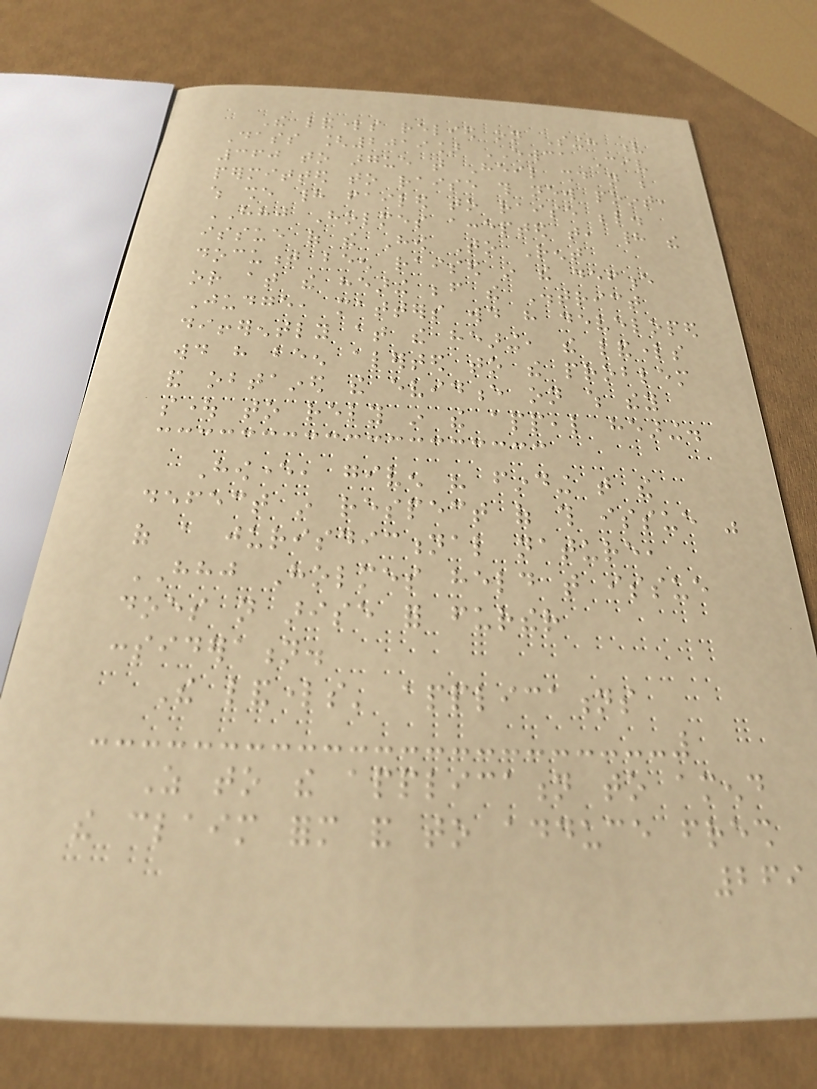The landlords relied on Singh v
Dass [2019] EWCA Civ
360 to argue that Heil should not be
permitted to raise this new point,
which she had failed to raise below.
HHJ Holmes accepted that, had the
issue of the How To Rent
document been raised in the defence
or at the hearing before the District
Judge, matters would have developed
differently at the hearing, the landlords
would have been alerted to the problem
and obtained the evidence on which they
sought to rely in the appeal hearing.
However, given his finding that the
defect in respect of this issue was
of a jurisdictional nature,
HHJ Holmes held that issue
does not arise for further
consideration.
The landlords' applications
As to the application to amend
the claim form and to adduce fresh
269
